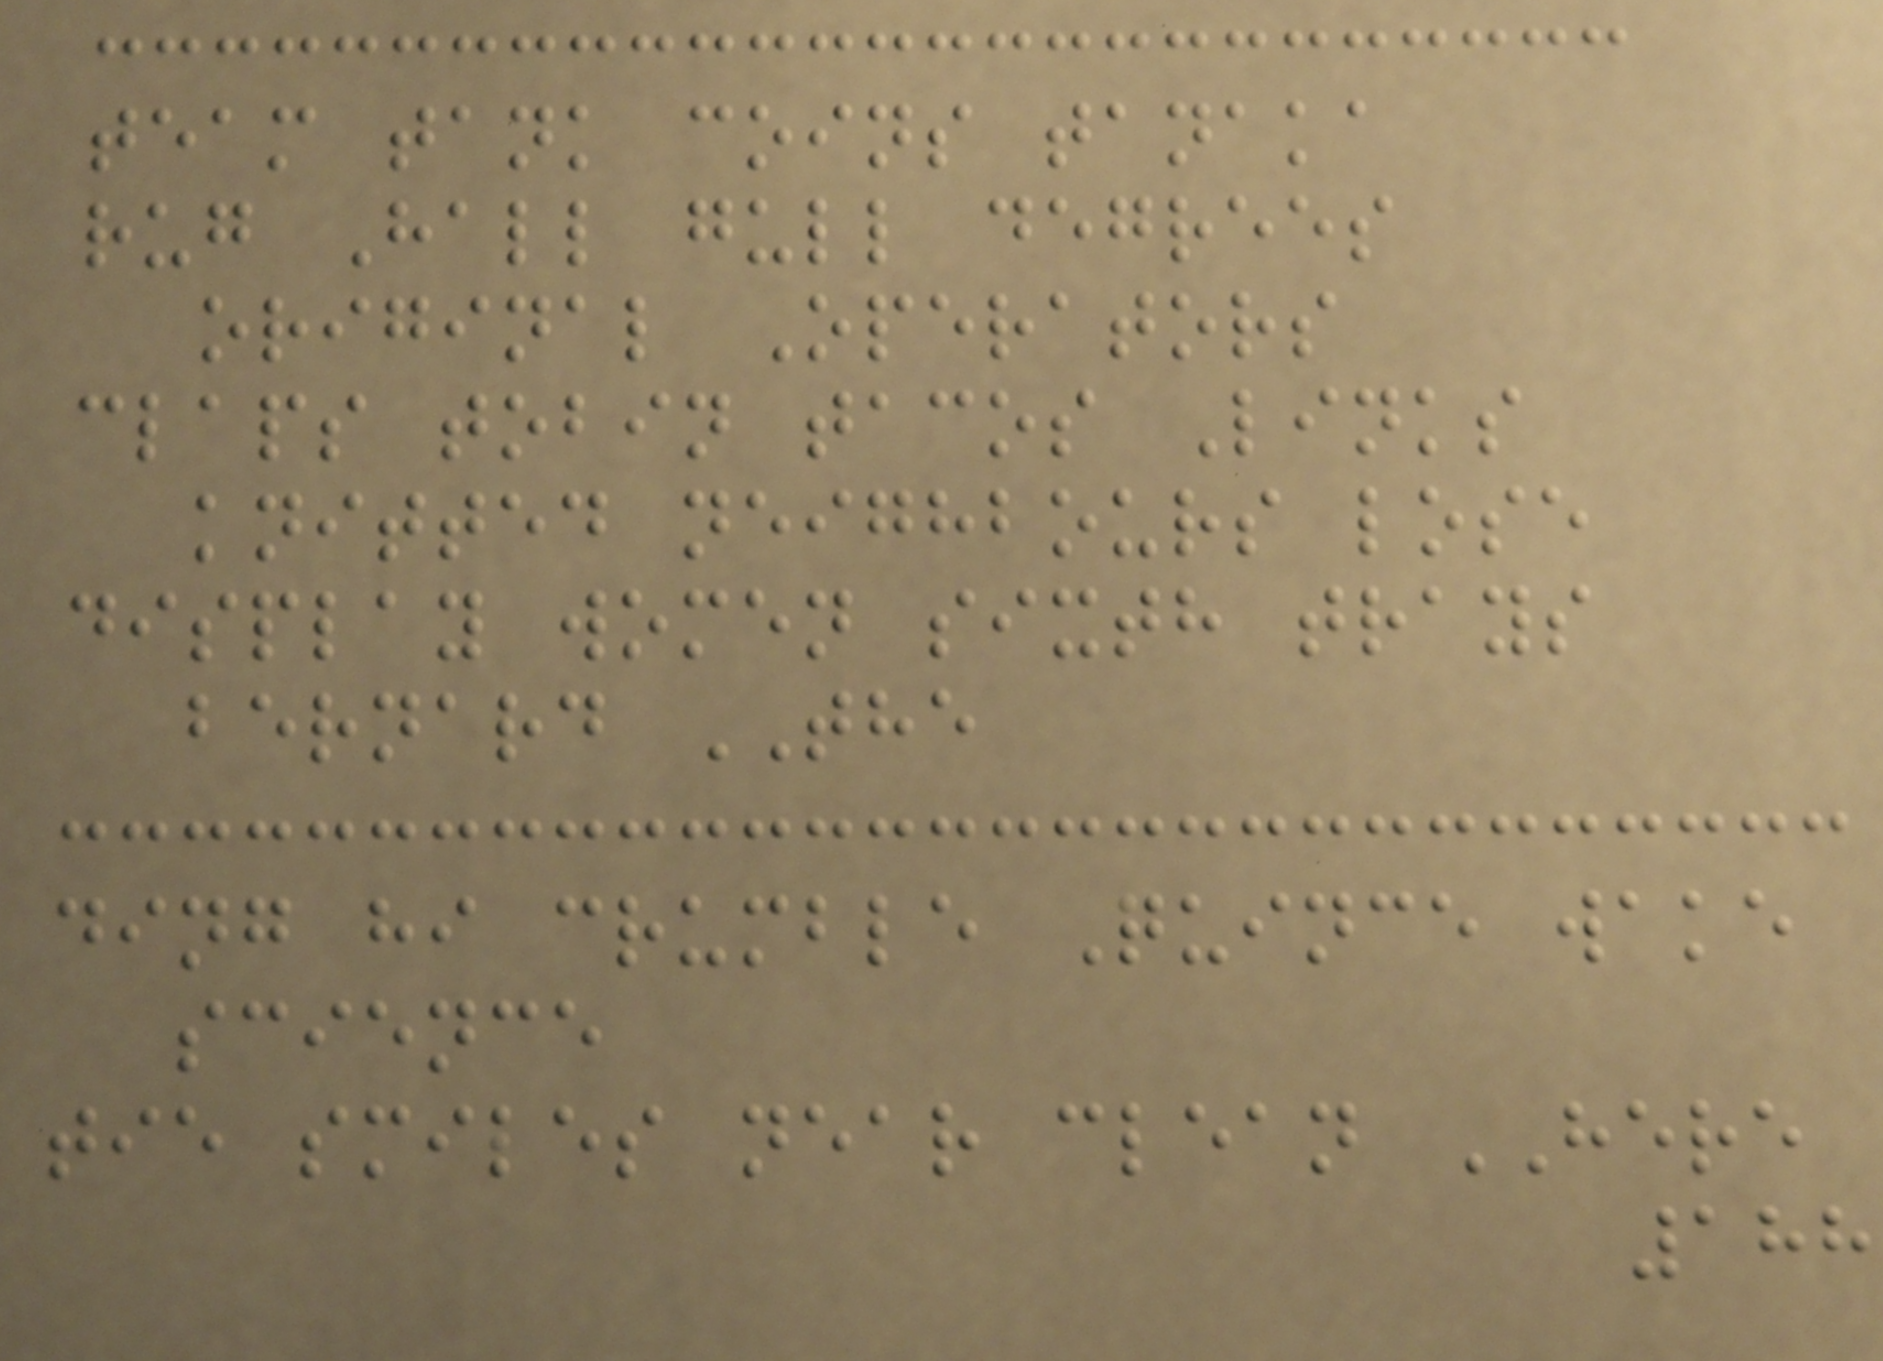team tank coins tanaka
rug Hall gull degrees
original Operators
claps tobin tacos Links
knitted neighbours lose
display women sixth trays
bernard THE
ding hi crumble Quince wake
science
tie smiles near clean HERE
188
